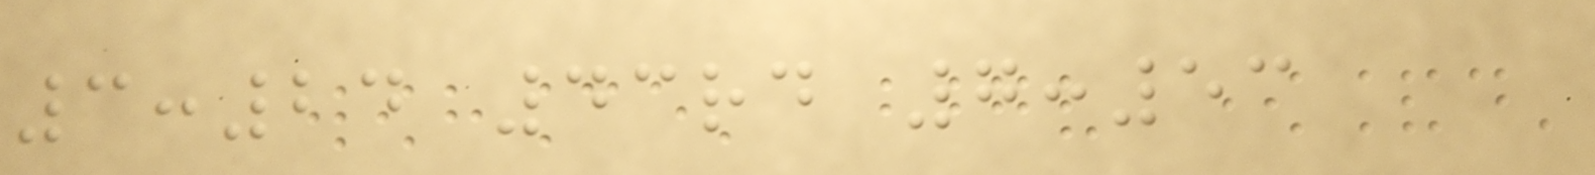3:24 43rd 7:53
